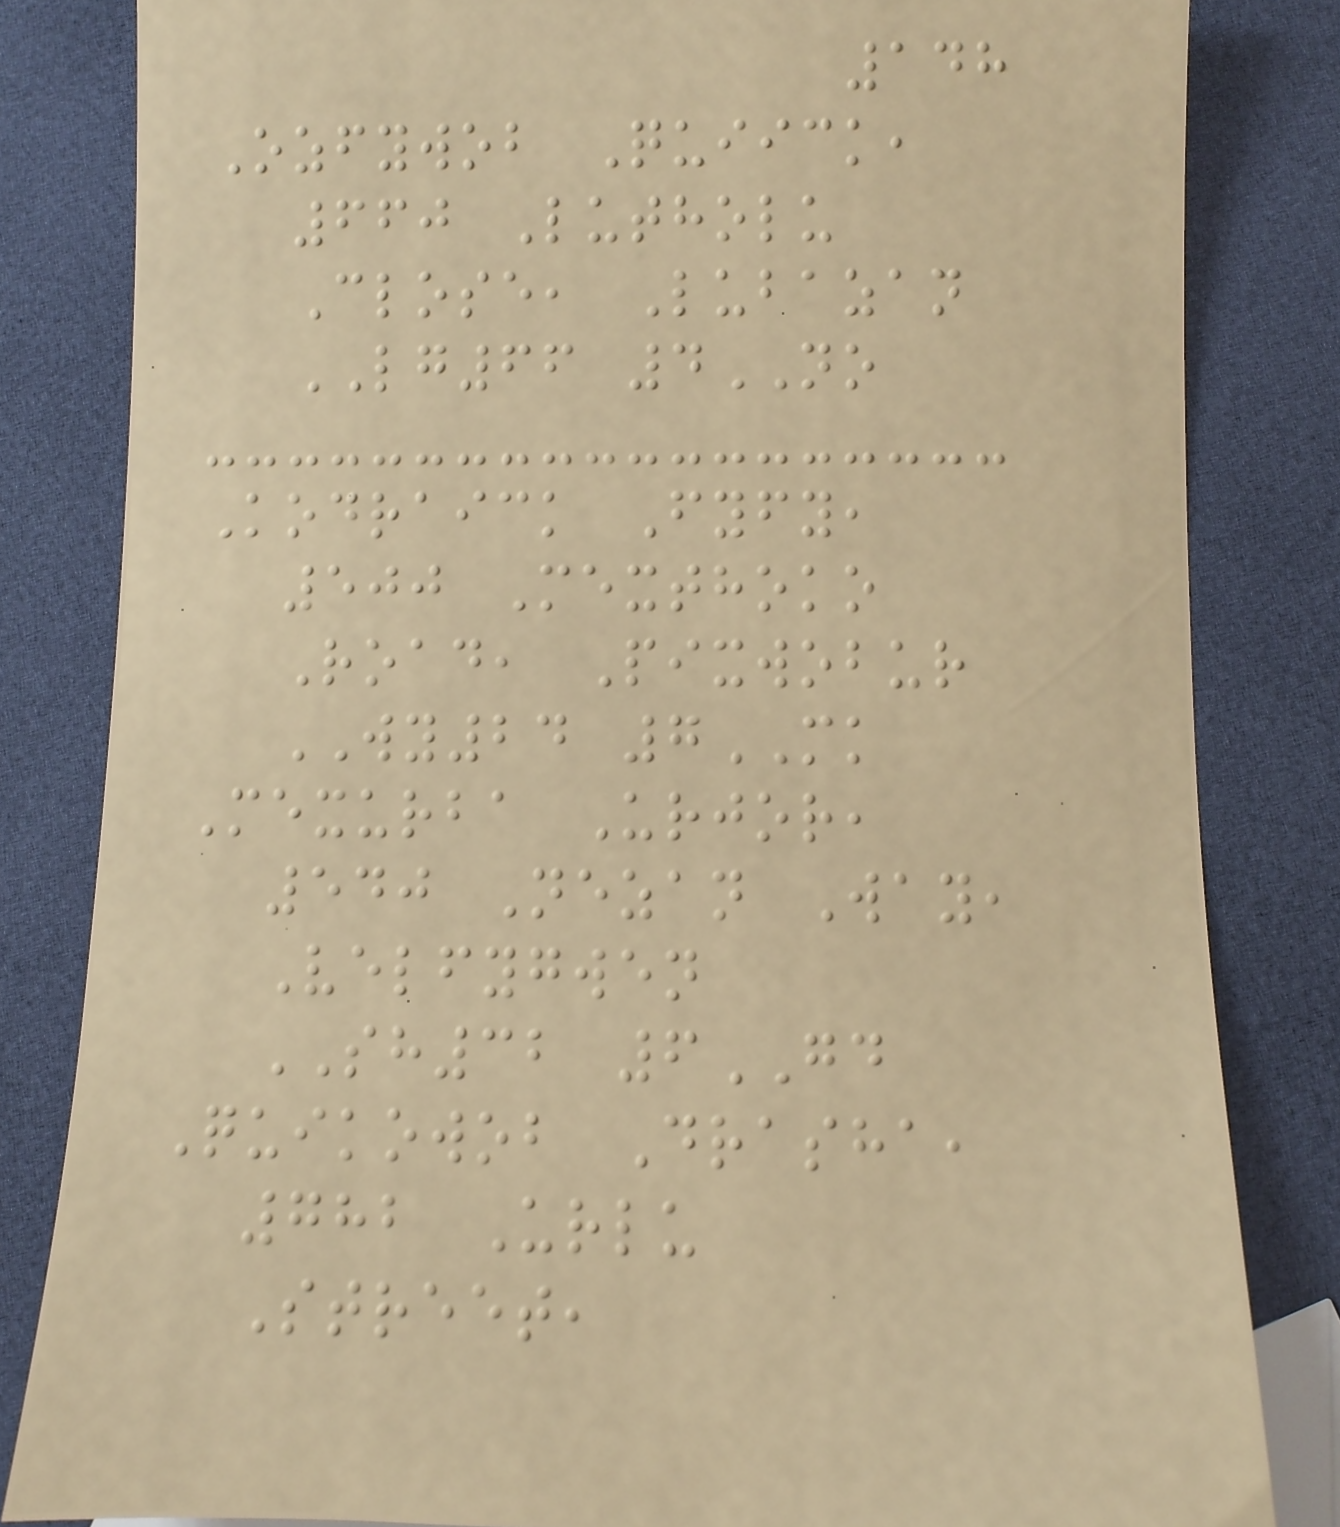148
Ozfywob Quiick,
660 Lutholu
Close, Lubazan
LG66 4NO
Kodraick Fyfy,
500 Mexthoko
Road, Pixwobur
WY24 7MK
Mexurba Urjor,
540 Nezan Way,
Velfygwen
SH32 6GD
Quikowob Drasha,
782 Urlu
Street,
